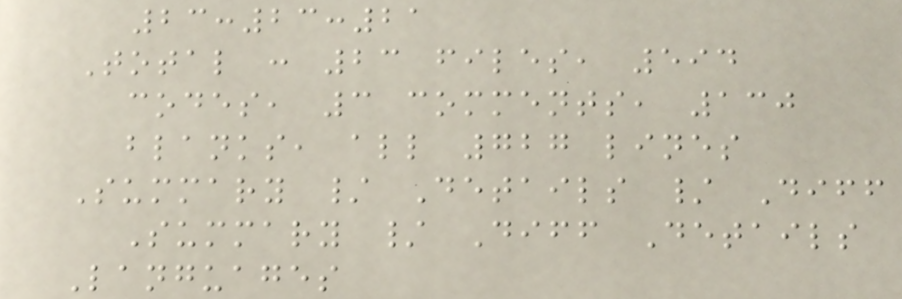23:23:21
Total : 23 files, 594
codes, 3 comments, 130
blanks, all 727 lines
Summary / Details / Diff
Summary / Diff Details
Languages
